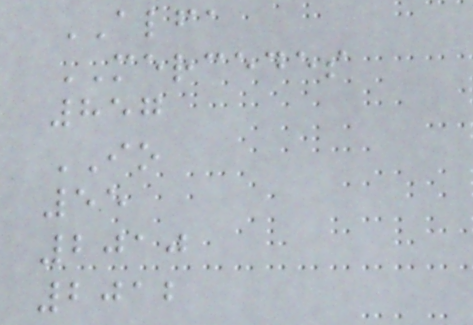ALFA
MERCEDES
857
IO
55
2010
2012
